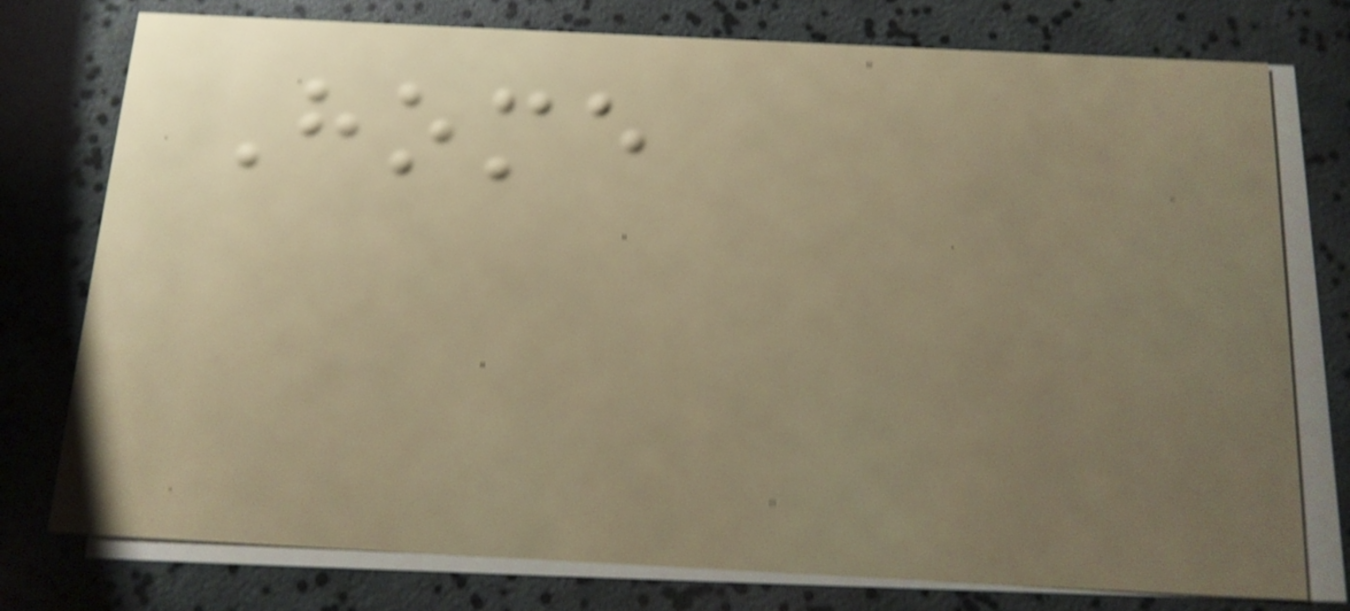Home
